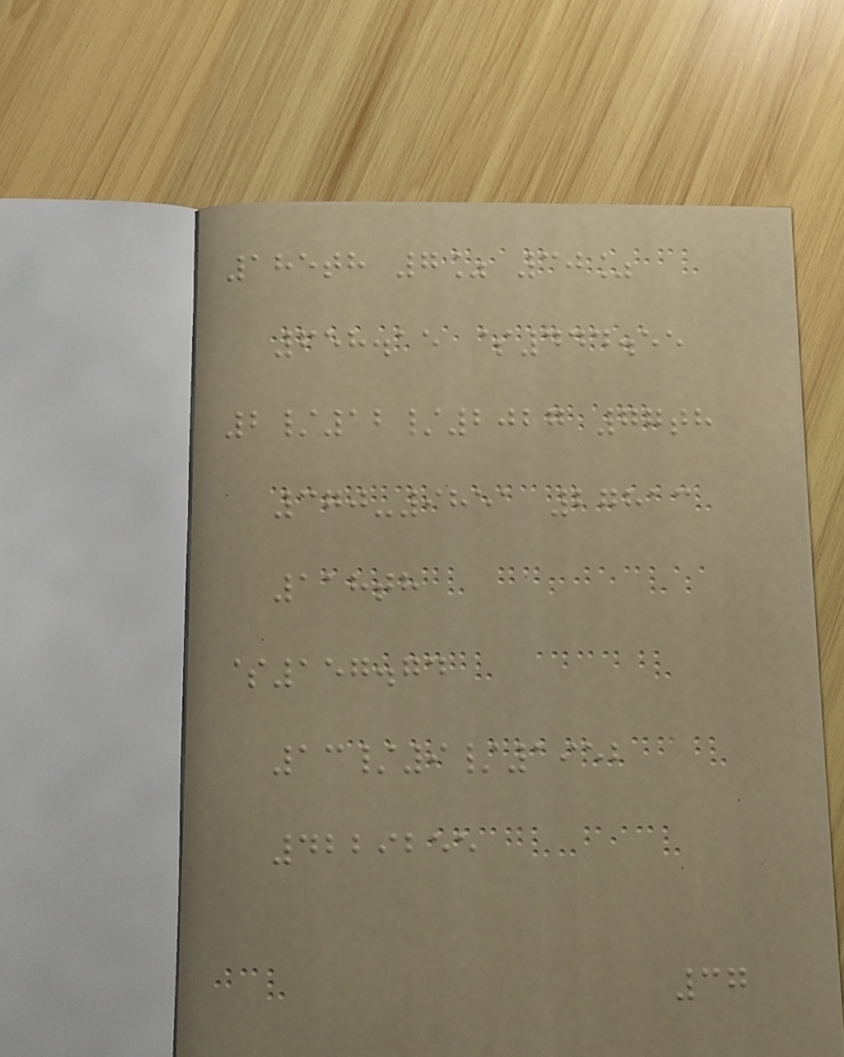185th 7% 30%
658.15 $444.55
2/12/2027 77th
370-9851 27813
118th
$157.74
13/9/1952
4229255
37
